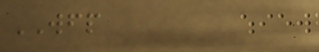WFP
